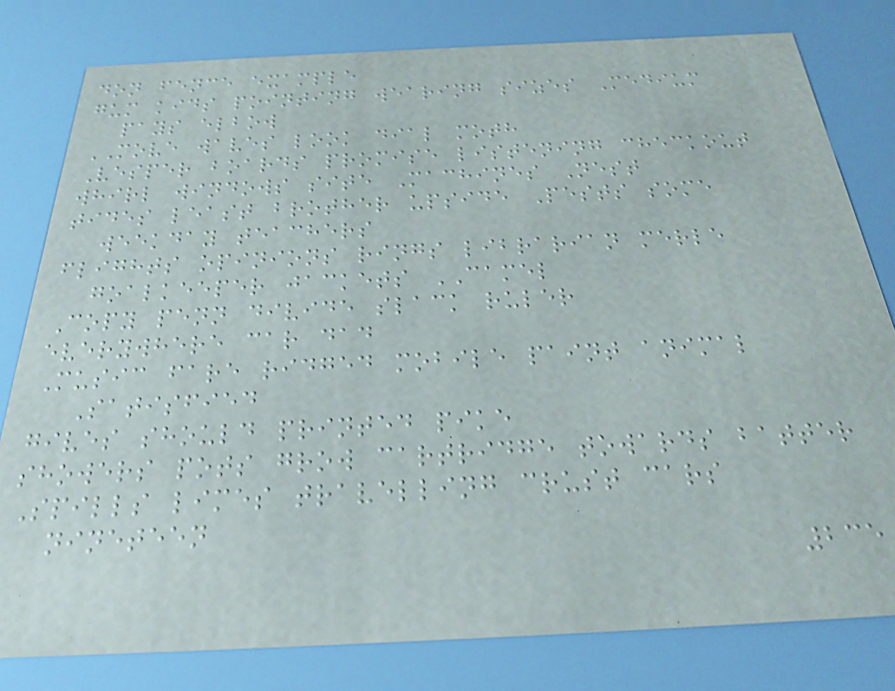don fence example
gum kids pointing wearing sizes Medium
pays elbow
MOVE waves look dial moth
Vesper boards promise listening checkout
whirl windows site Machines Nest
tides least brother upside Pests some
weekday teachers
flights opinions rings librarian merle
goalkeeper jackets CAMEL
Copy penn divide slack ruler
everywhere car dad
Music fare ridged mobile paint animal
Satisfied
gives should printed pike
showers pots grow cartridge towards batter
Spills limes travelling crust cars
nineteen
235
